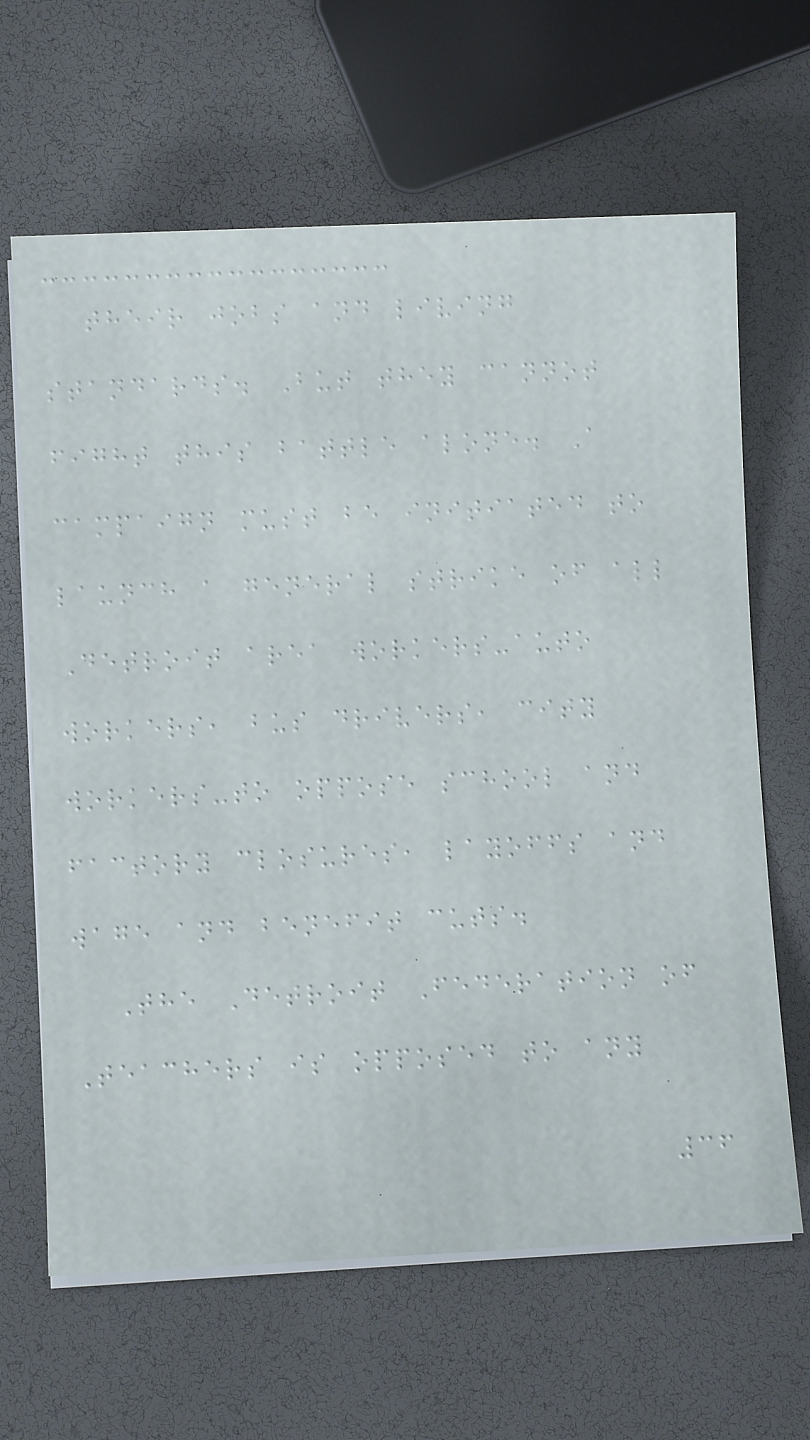their jobs and living
standards. But they cannot
fight this battle alone. A
campaign must be initiated to
launch a general strike of all
Detroit area workers-auto
workers, bus drivers, city
workers-to oppose school and
factory closures, layoffs and
wage and benefit cuts.
The Detroit Federation of
Teachers is opposed to any
36
